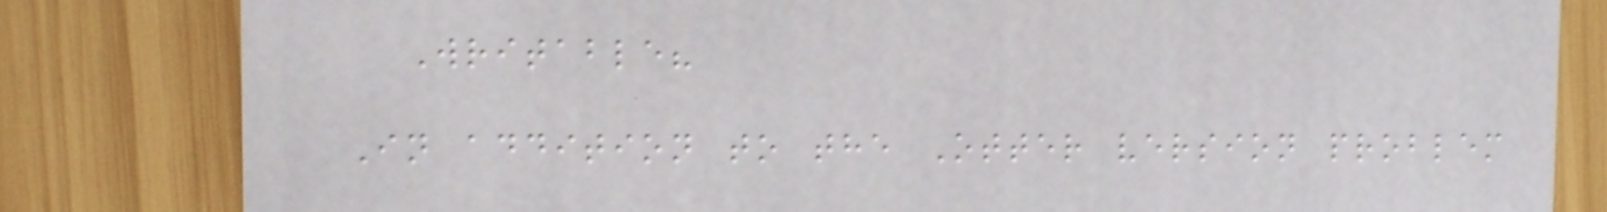Writable?
In addition to the Otter version problem
